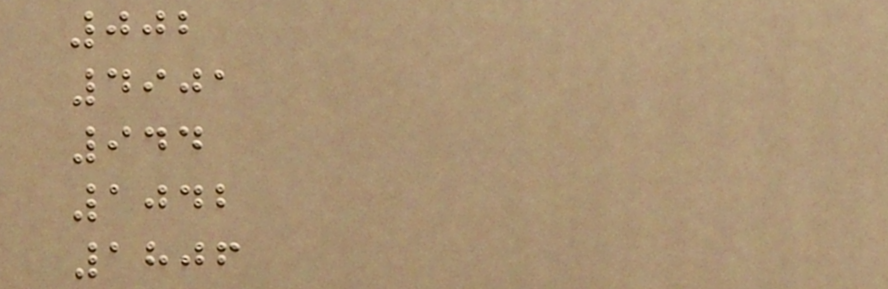002
4901
944
1042
1806
